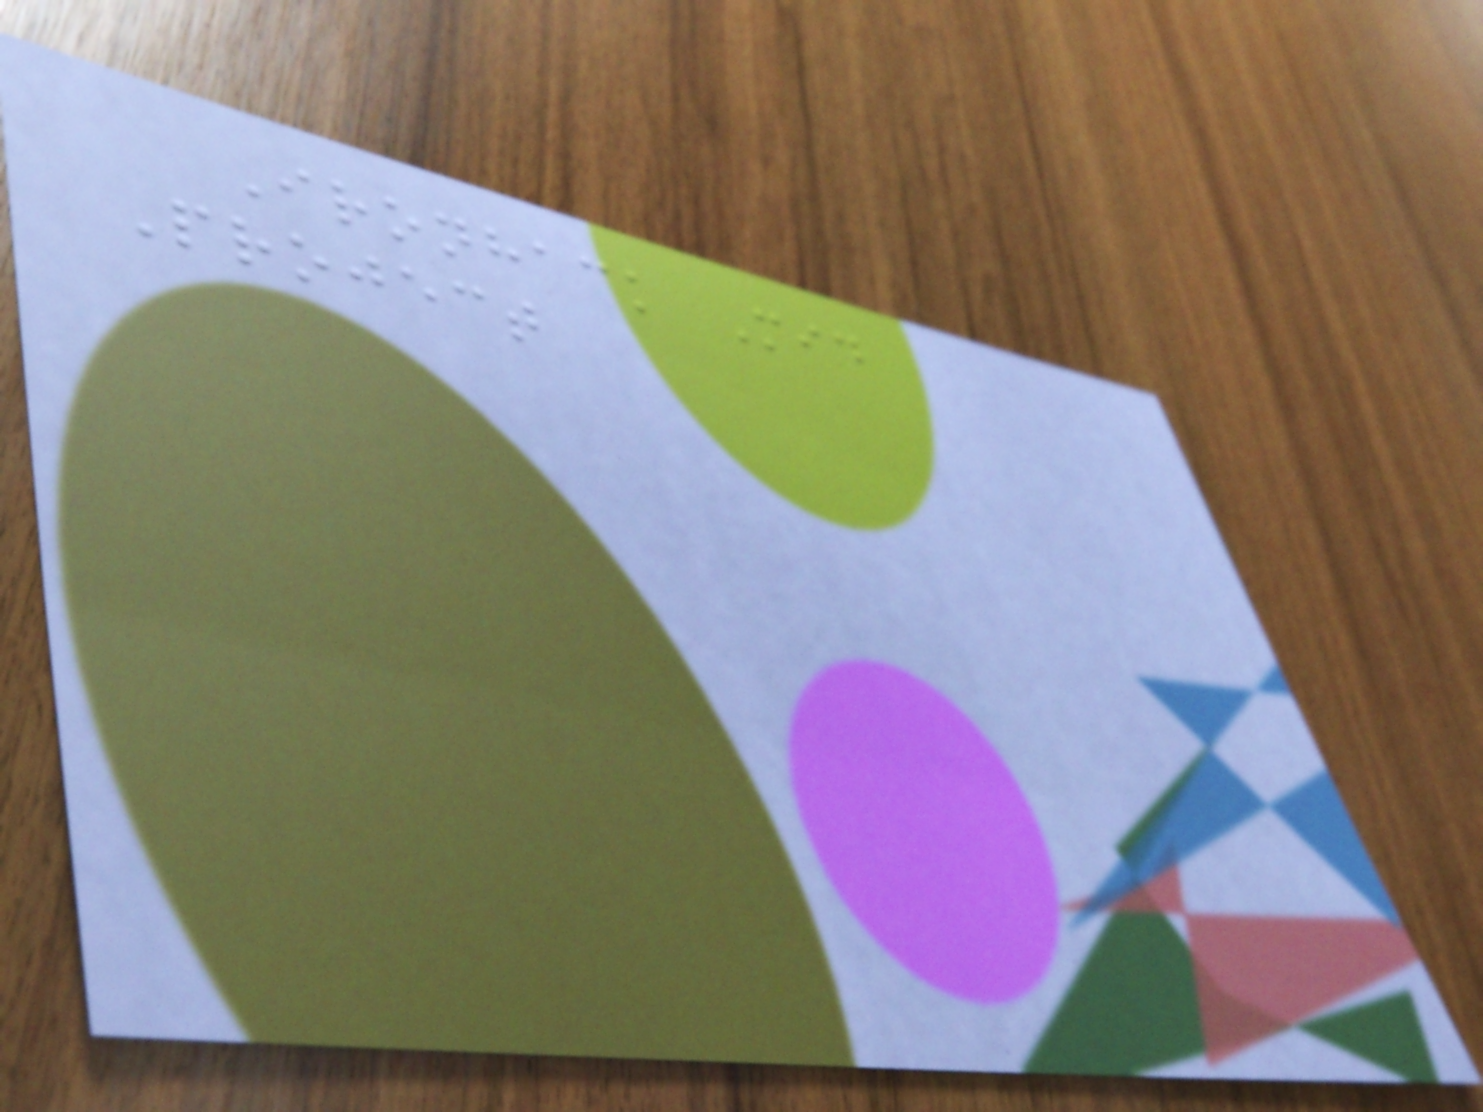Ironhack Mid
Project
